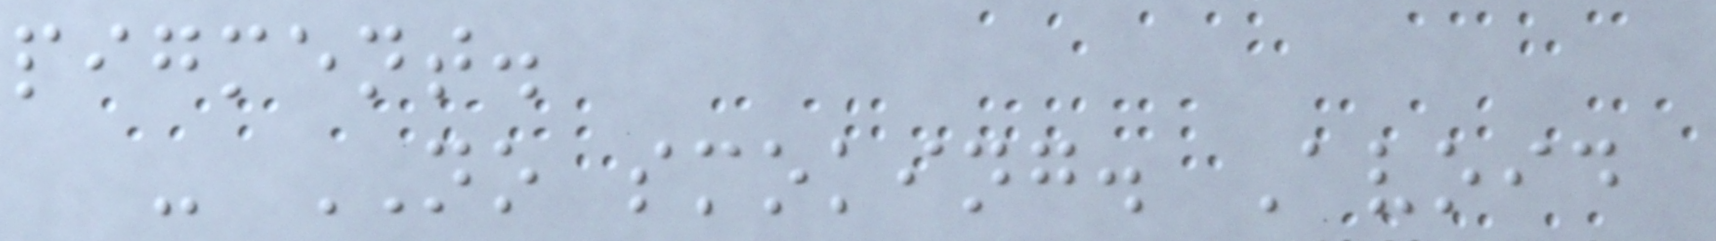pigment.
- NO smoking. Avoid
